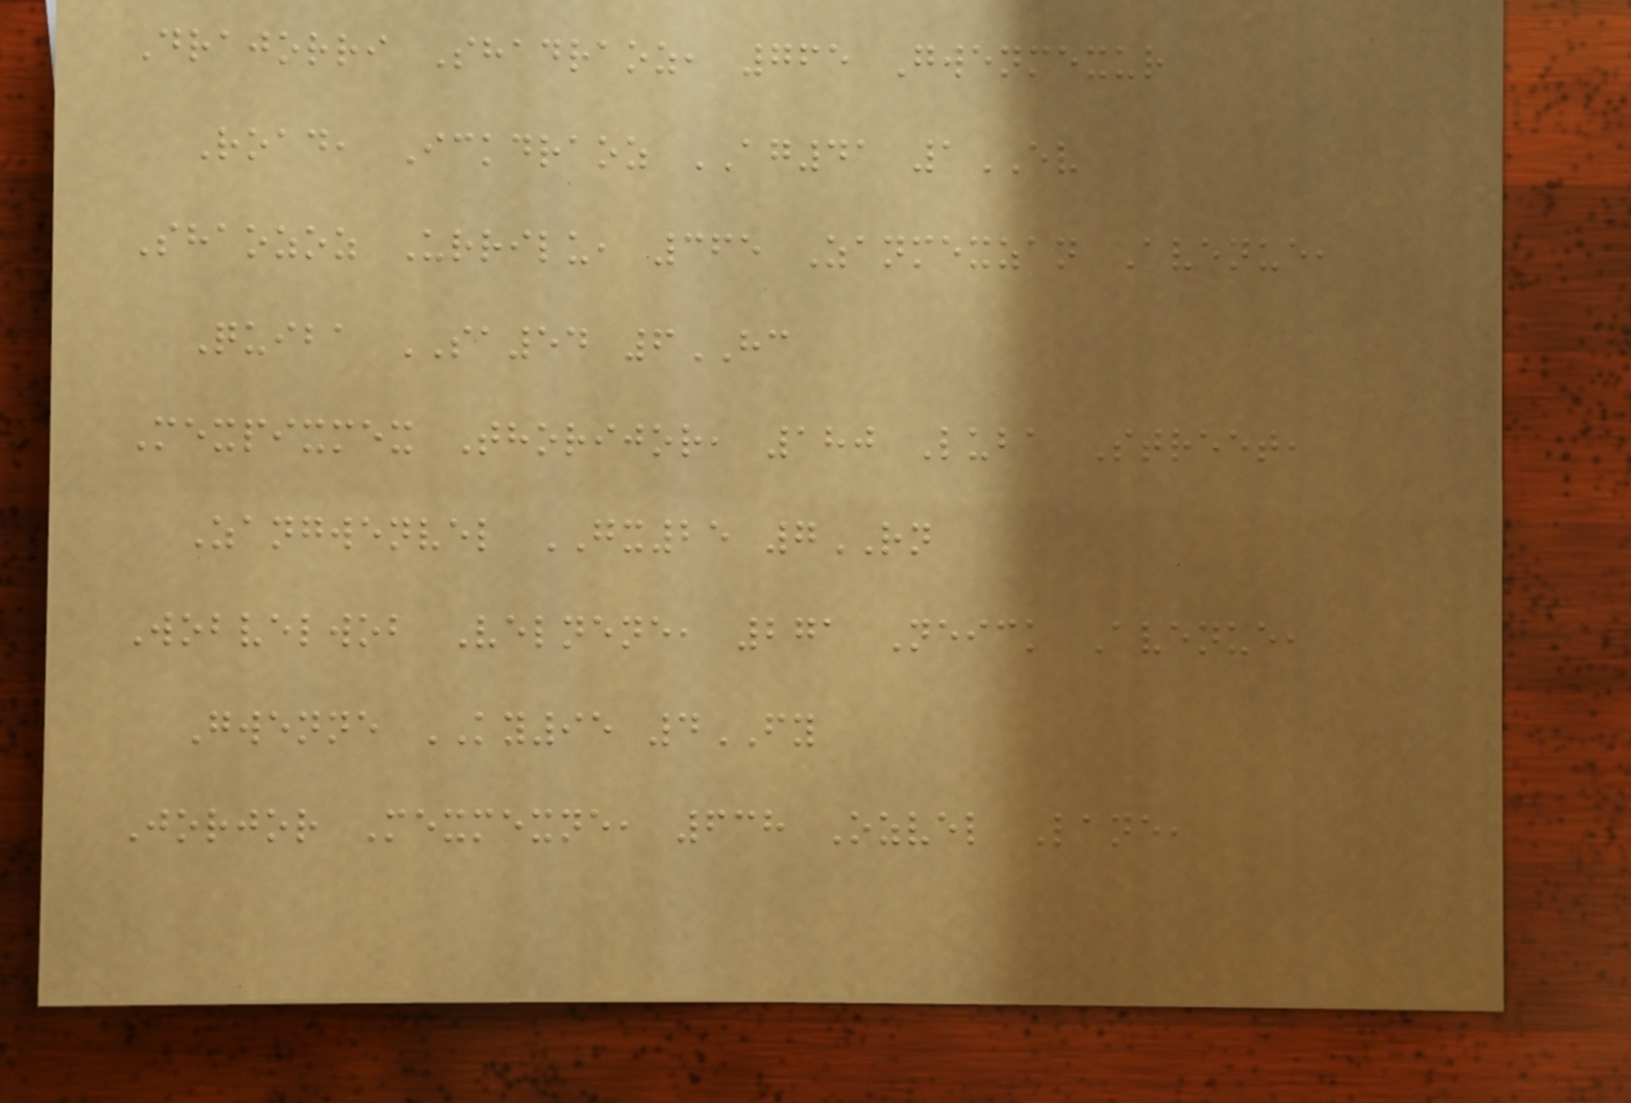Drajorri Shadraoz, 765 Gwenmexur
Road, Ickdraoz AG41 1EV
Shaozoz Urrilu, 365 Zanmexzan Avenue,
Quiba SA54 6HC
Mexpixmex Thorijor, 180 Luba Street,
Zangwenvel GX25 7RN
Wobvelwob Velnene, 271 Neick Avenue,
Gwenne KY95 4FY
Jorjor Mexmexne, 638 Ozvel Lane,
